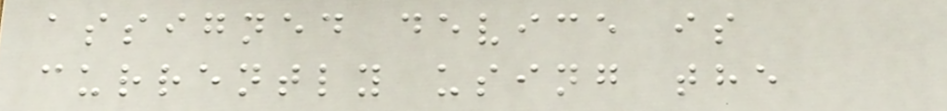assigned device is
currently using the
